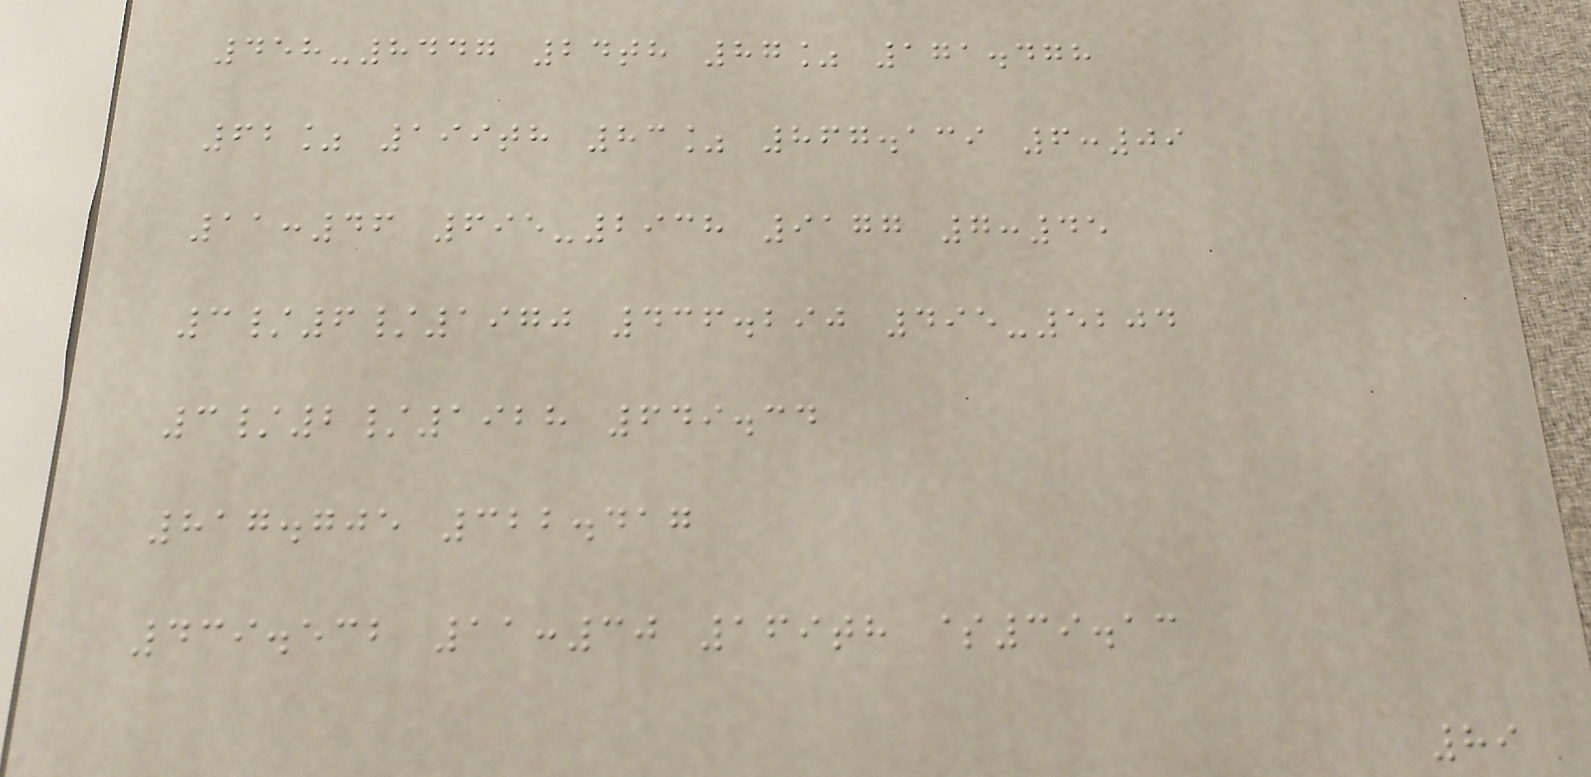458-8447 24th 87% 171.478
62% 199th 83% 867.139 6:09
11:46 695-2938 9177 7:45
3/6/1970 436.290 495-5204
3/2/1928 649.34
817.705 322.417
439.532 11:30 169th $39.13
89
